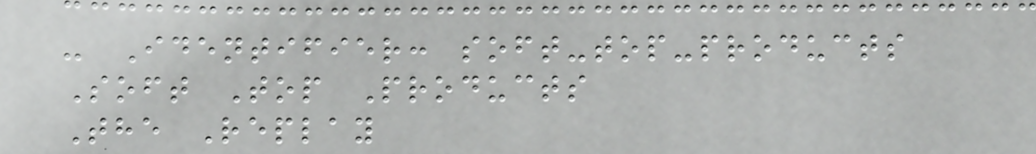- Identifier: soft-top-products
Soft Top Products
The Replay
